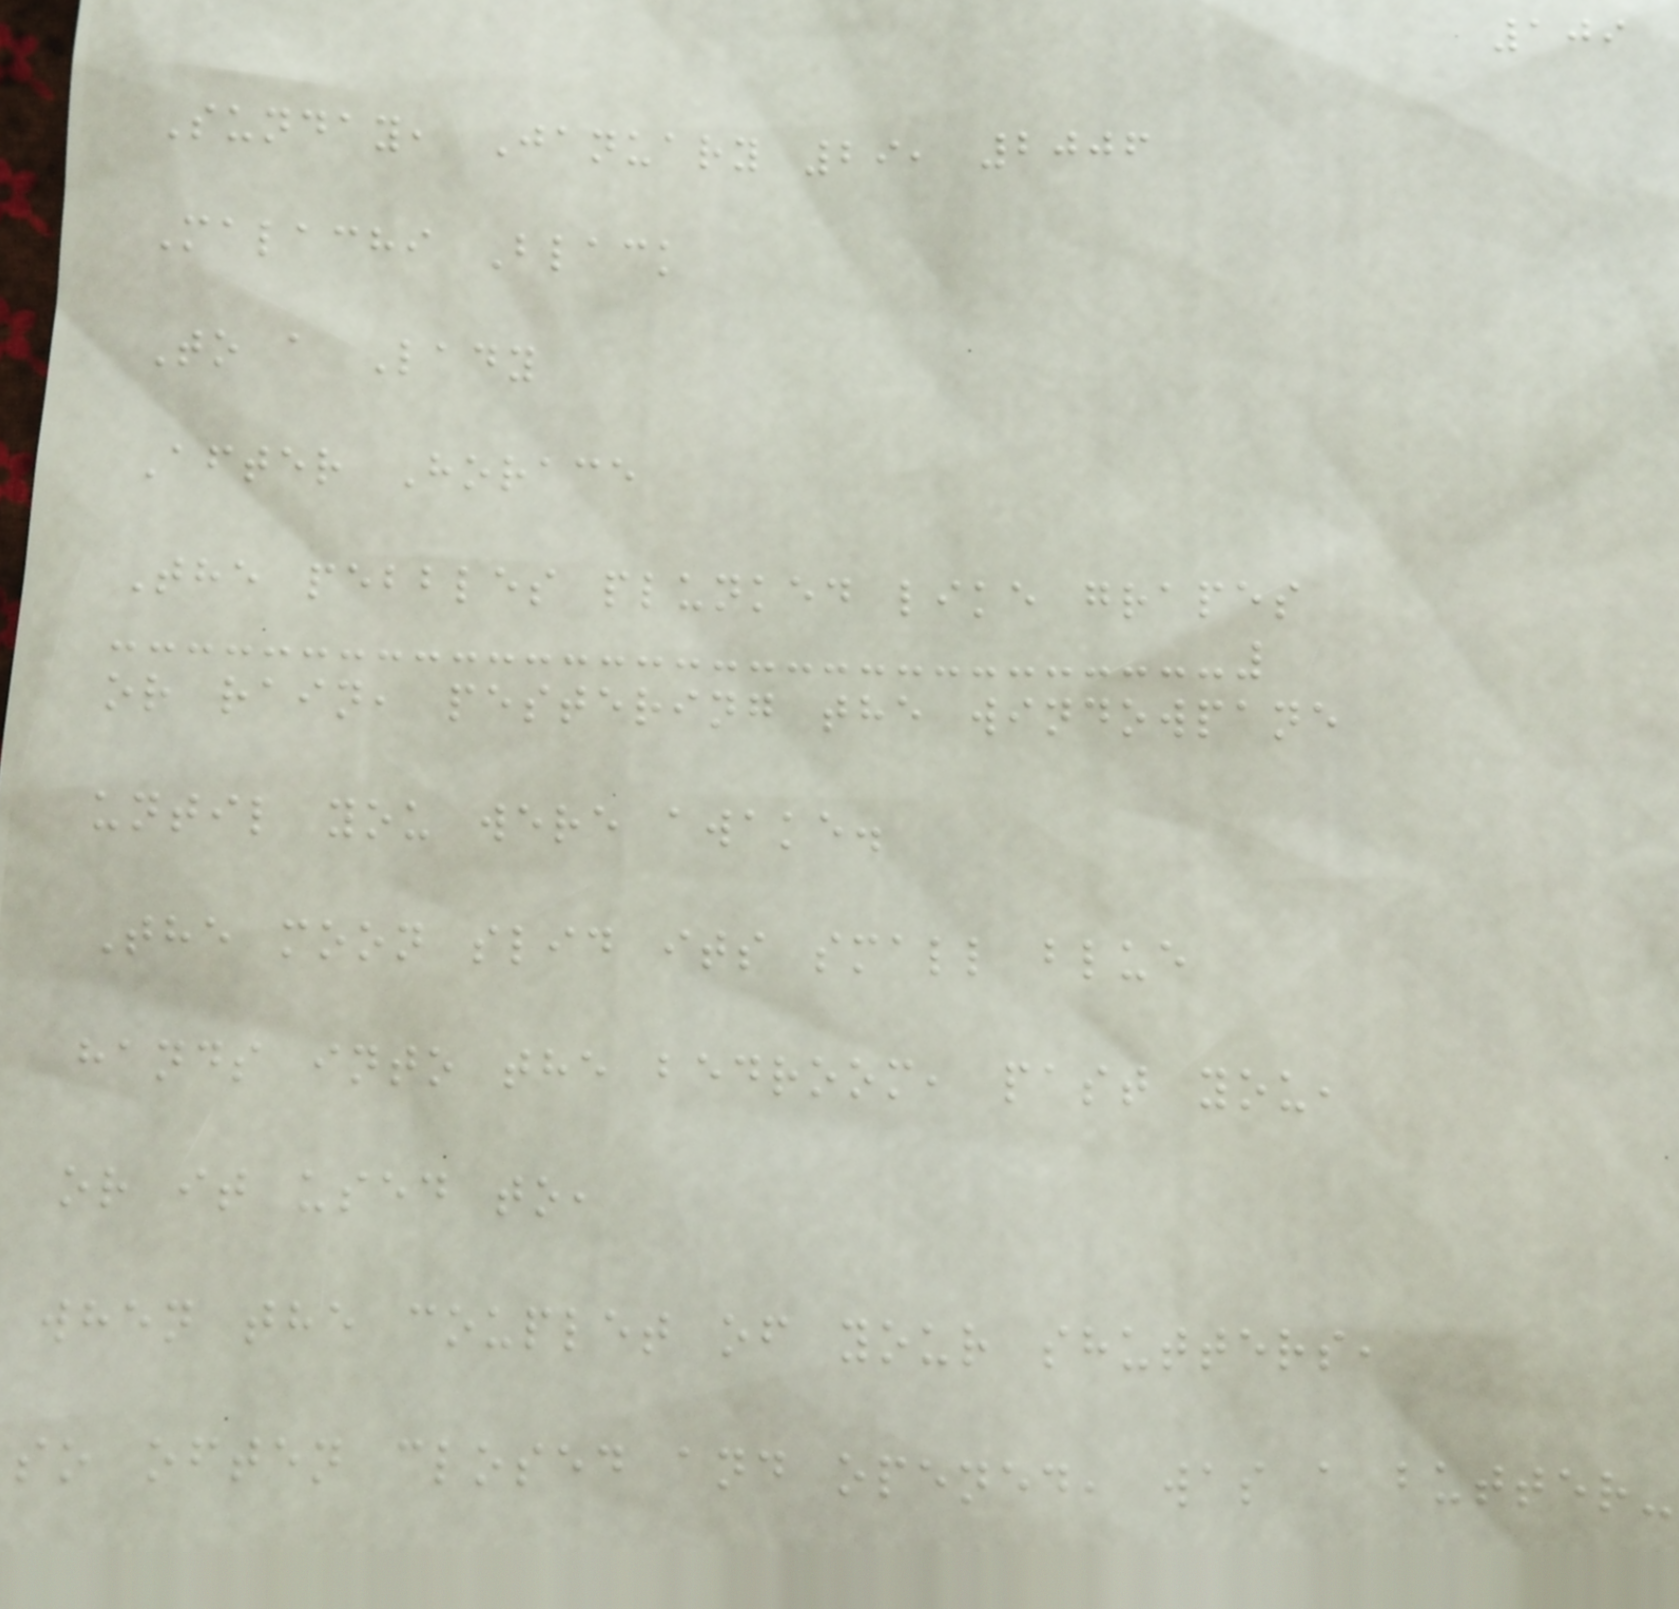109
Sunday, January 29, 2006
Malachi Black
To a Lady
After Horace
The pebbles plunked like grapes
or rain, pestering the windowpane
until you were awake.
The moon slid its small blue
hands into the bedroom, past you,
or it used to,
when the couplet of your shutters,
so often closed and opened, was a butter-
